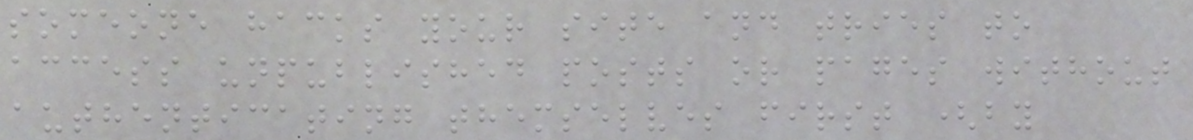someone hacks your site and tries to
access unpublished posts or pages without
authenticating themselves first (by
